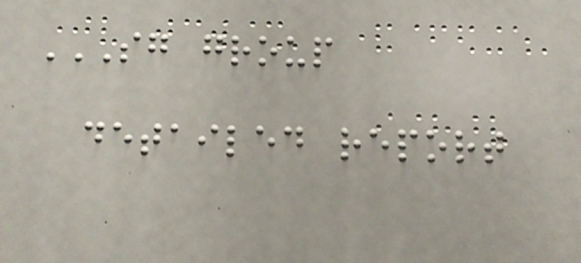SG GROUP
DETAILED REPORT
